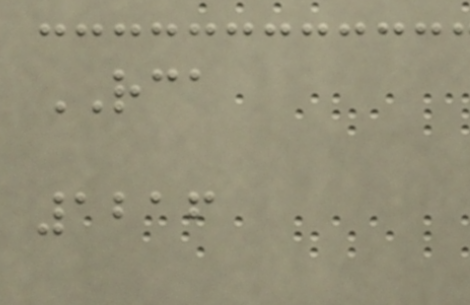RCA
1216
